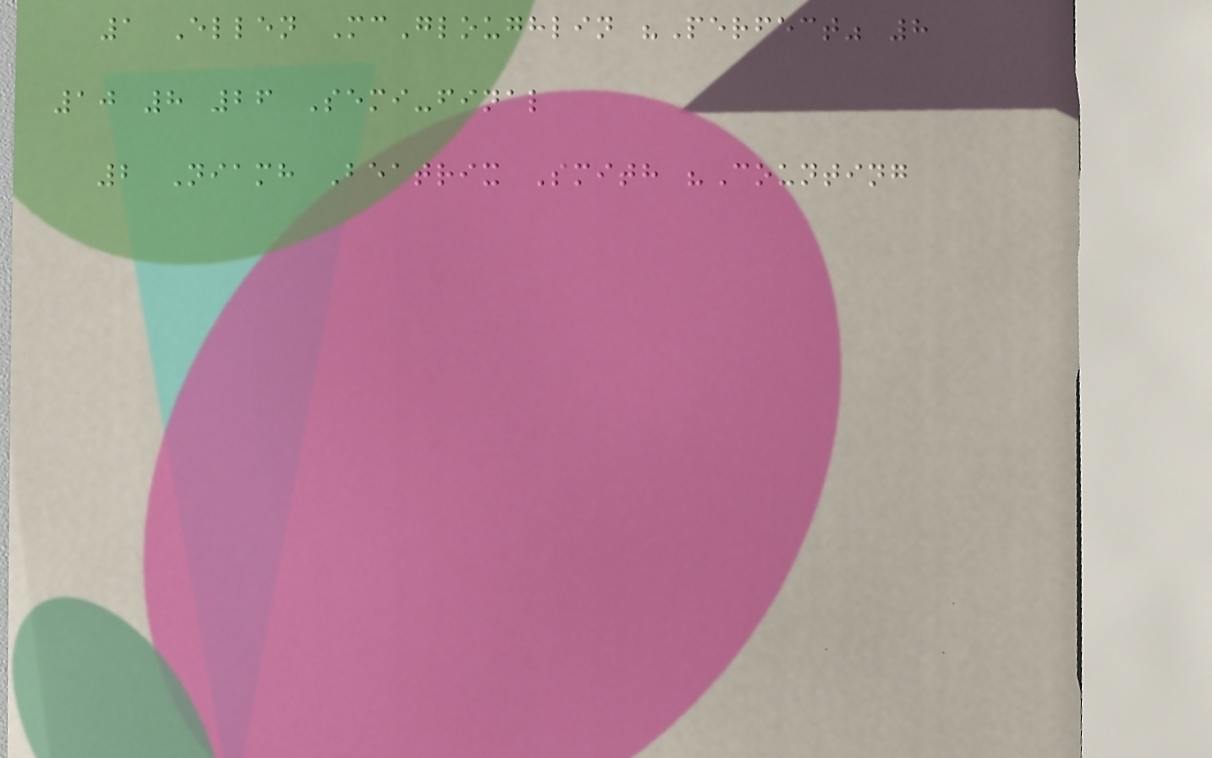1 Ellen McGloughlin "Perfect" 8
10 8 26 Semi-final
2 Niamh Beatrix Smith "Counting
